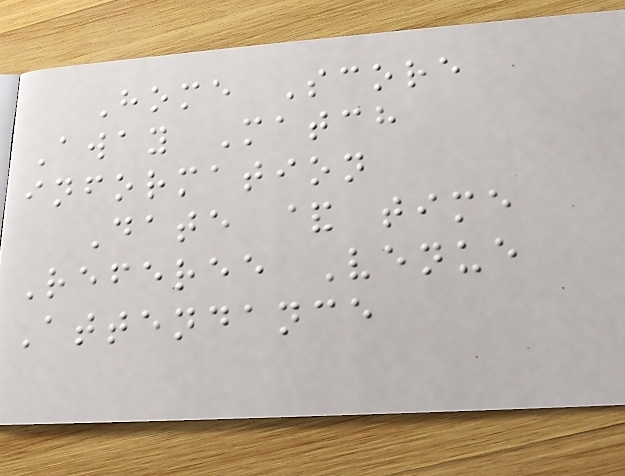Home Score
Away Match
information
Date & time
Referee Venue
Attendance
